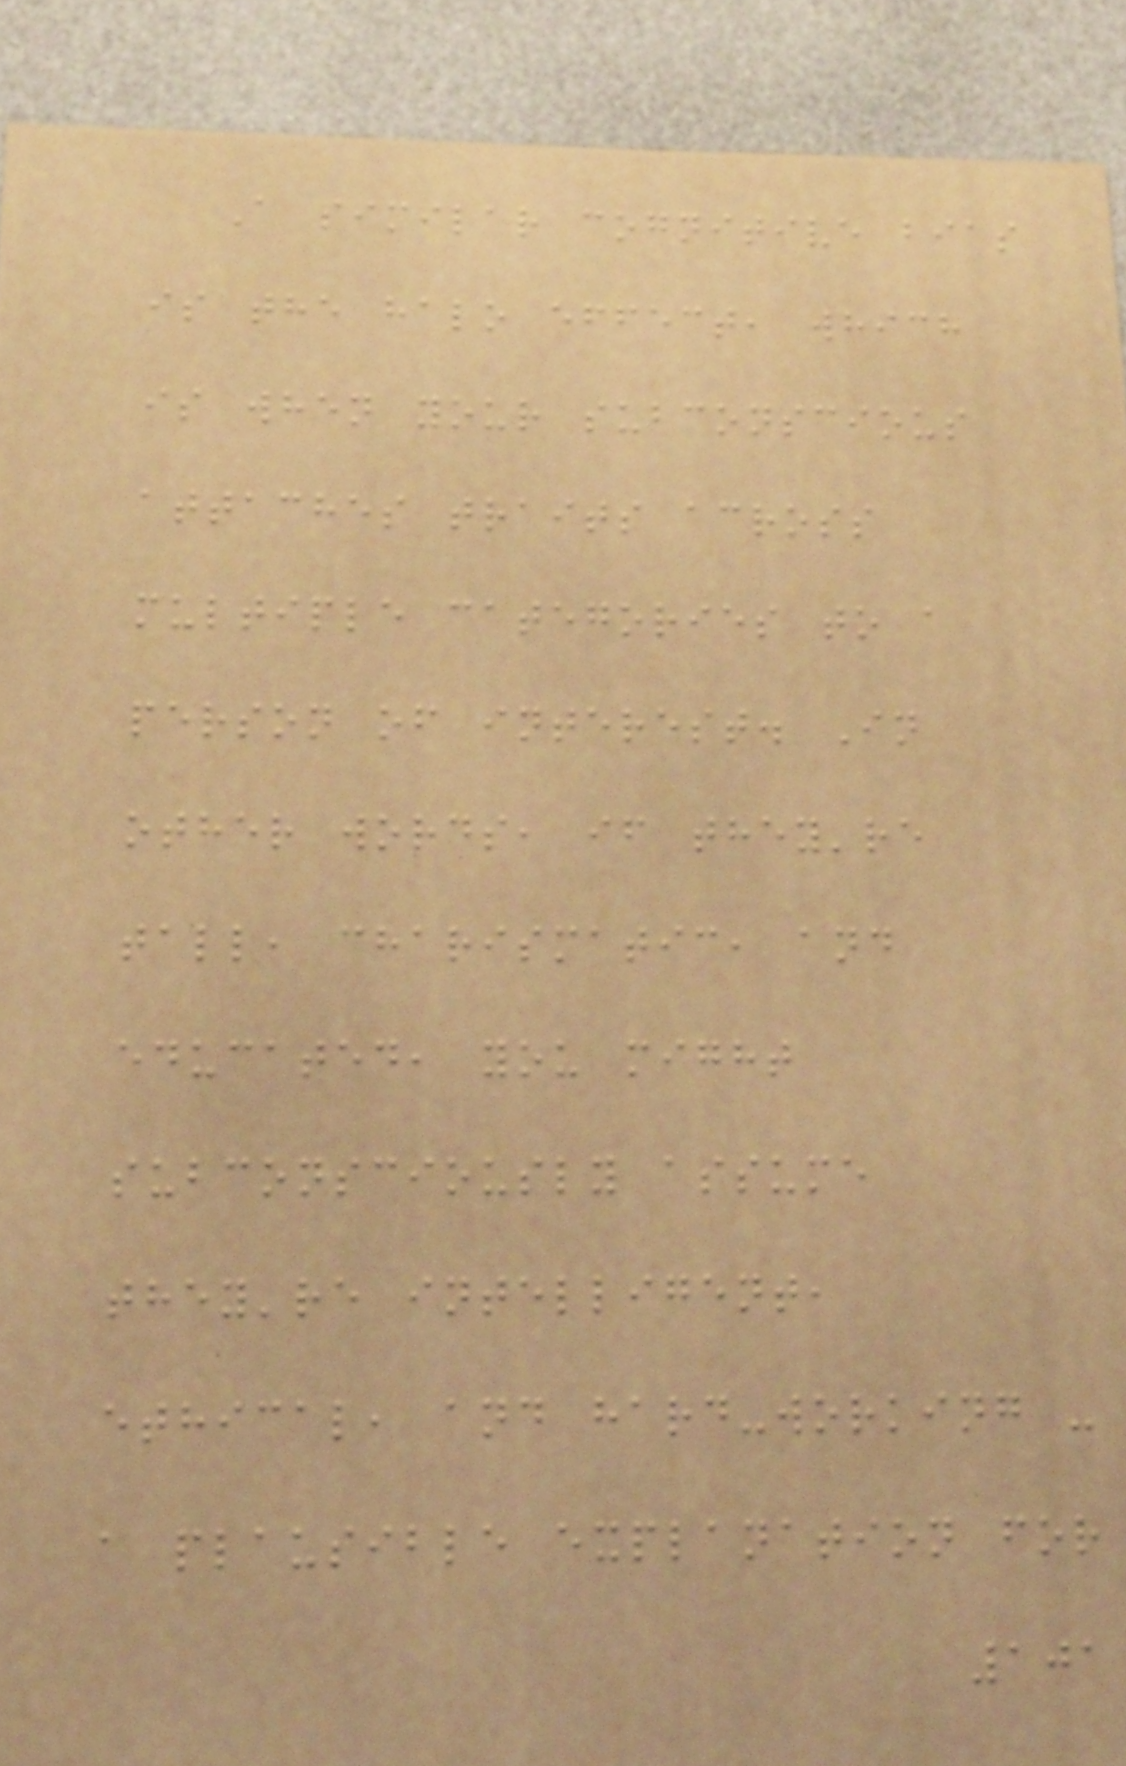A similar cognitive bias
is the halo effect, which
is when your subconscious
attaches traits across
multiple categories to a
person of interest. In
other words, if they're
tall, charismatic, and
educated, you might
subconsciously assume
they're intelligent,
ethical, and hard-working -
a plausible explanation for
101
